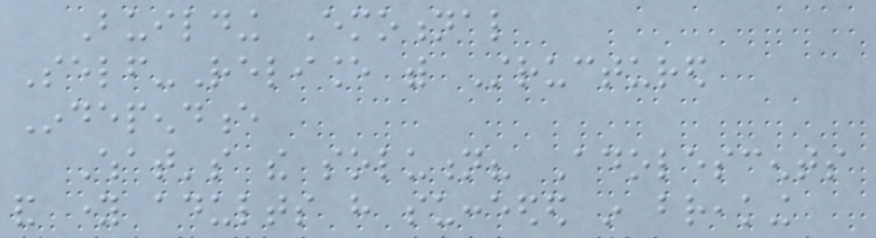Building Emotional
Self-Reliance with Structured
Independence
What's the solution? Adolescents
and young adults have succeeded in breaking
